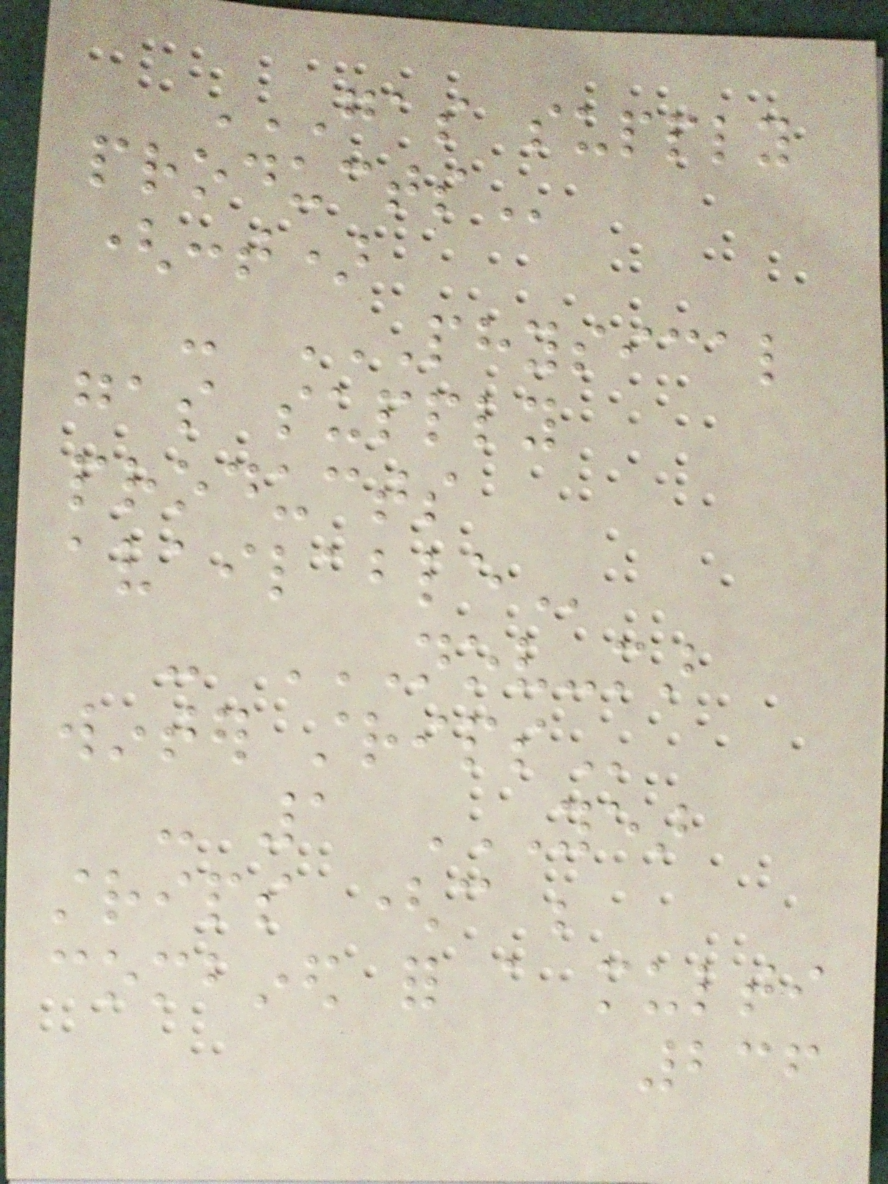GAS SUPPLY
PRODUCTS
(cont)
- PHYSICAL
GAS SUPPLY
PRODUCTS
AVAILABLE
- NOV-MAR
WINTER STRIPS
- 1 YEAR
STRIPS (CAN BE
COMBINED FOR A MULTI
236
